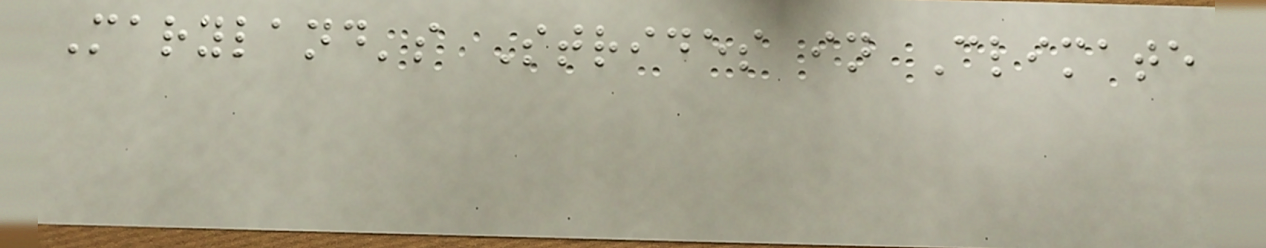Maryland's Strides in Climate
